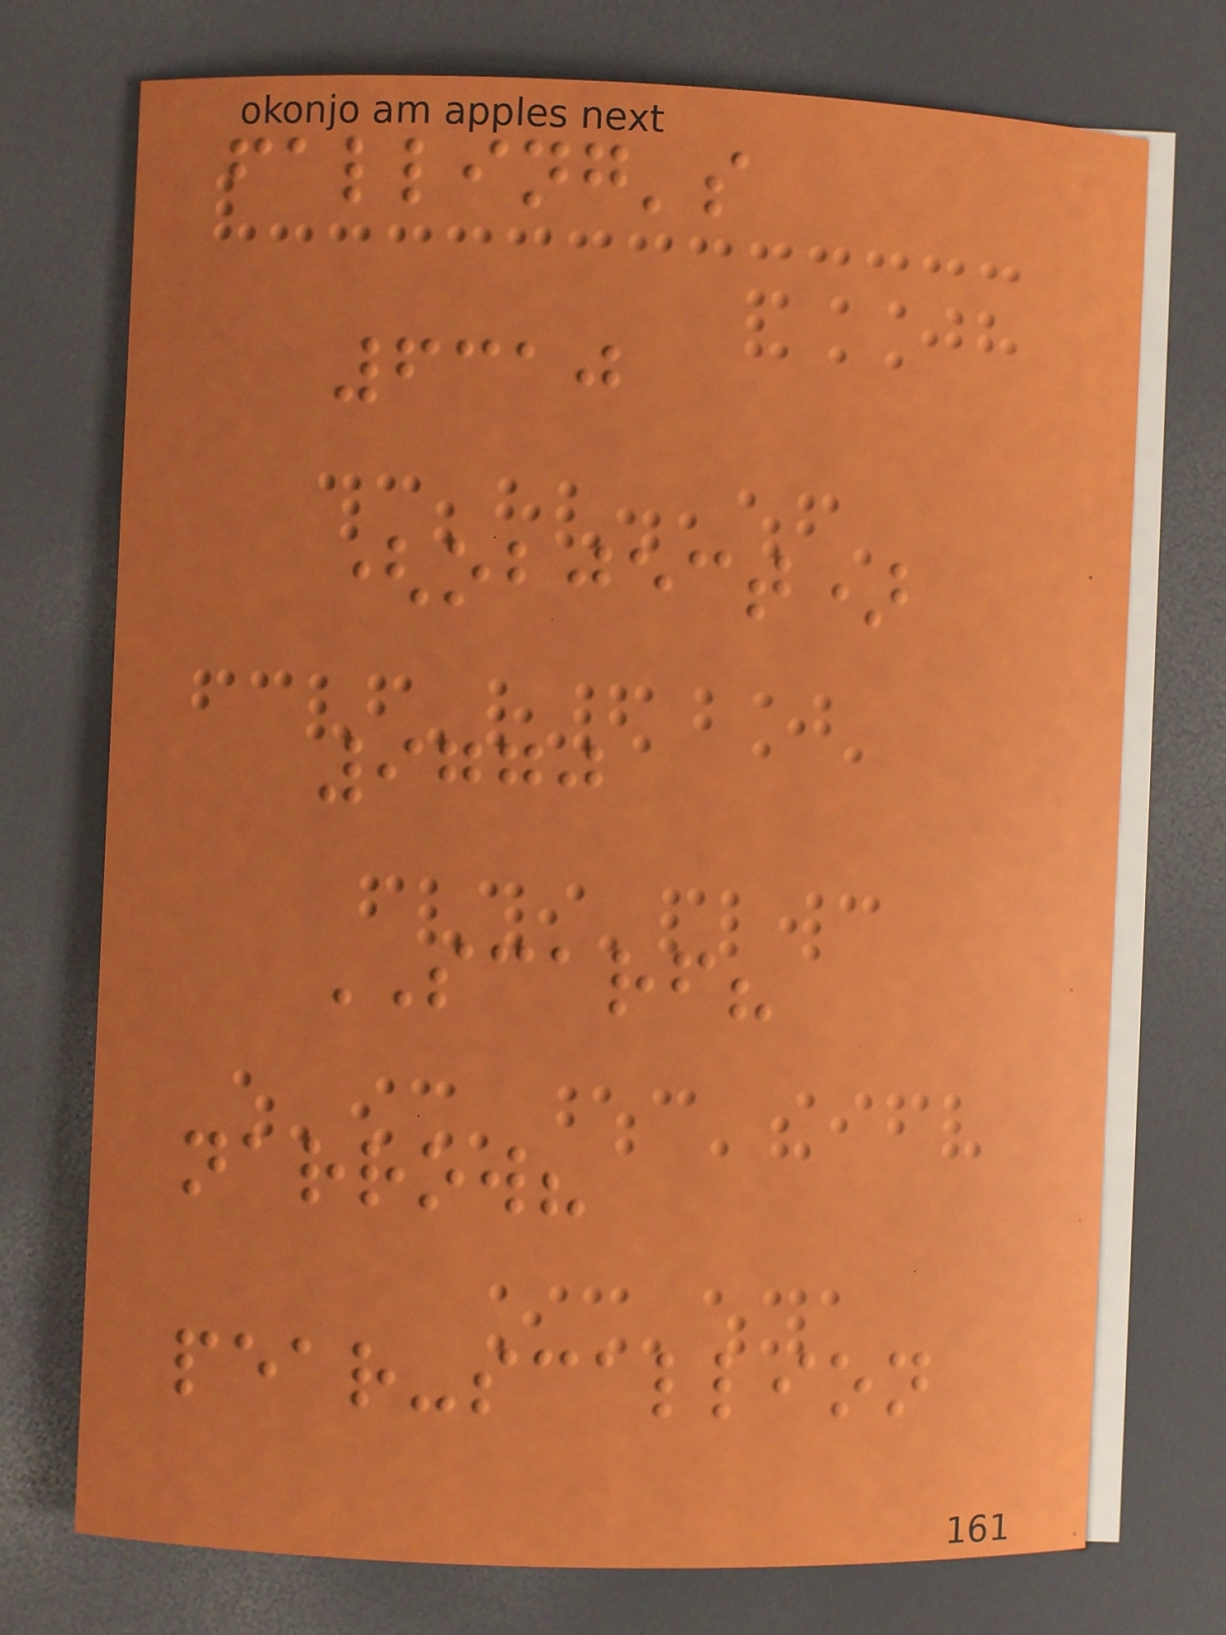falling's
6310
(object)
9770
SCARF?
narrow?
pear-scallion
